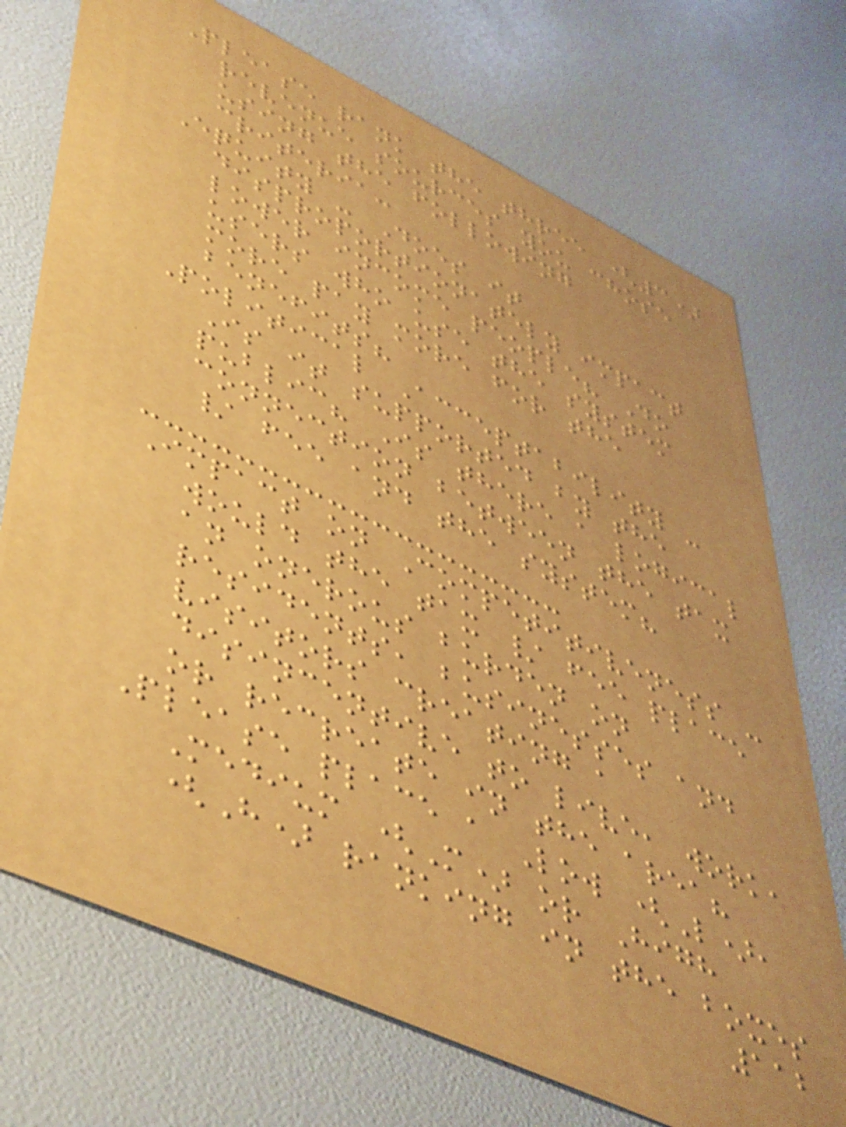Please rank the three (3)
revenue sources you chose
using the following
criteria:
Equity - Does it
disproportionately impact
lower income people? Do
users who use the system
more pay more for the
benefits?
Political Acceptability -
Is it supported by the
public? Is there a logical
connection between the tax
/ fee and the system?
Impact on Competitiveness -
would the tax / fee place
an onerous burden on
residents, businesses and
visitors creating a
disincentive to live, work,
or recreate in the area?
Please place a Low (L),
Medium (M) or High
(H) ranking in the boxes
112
